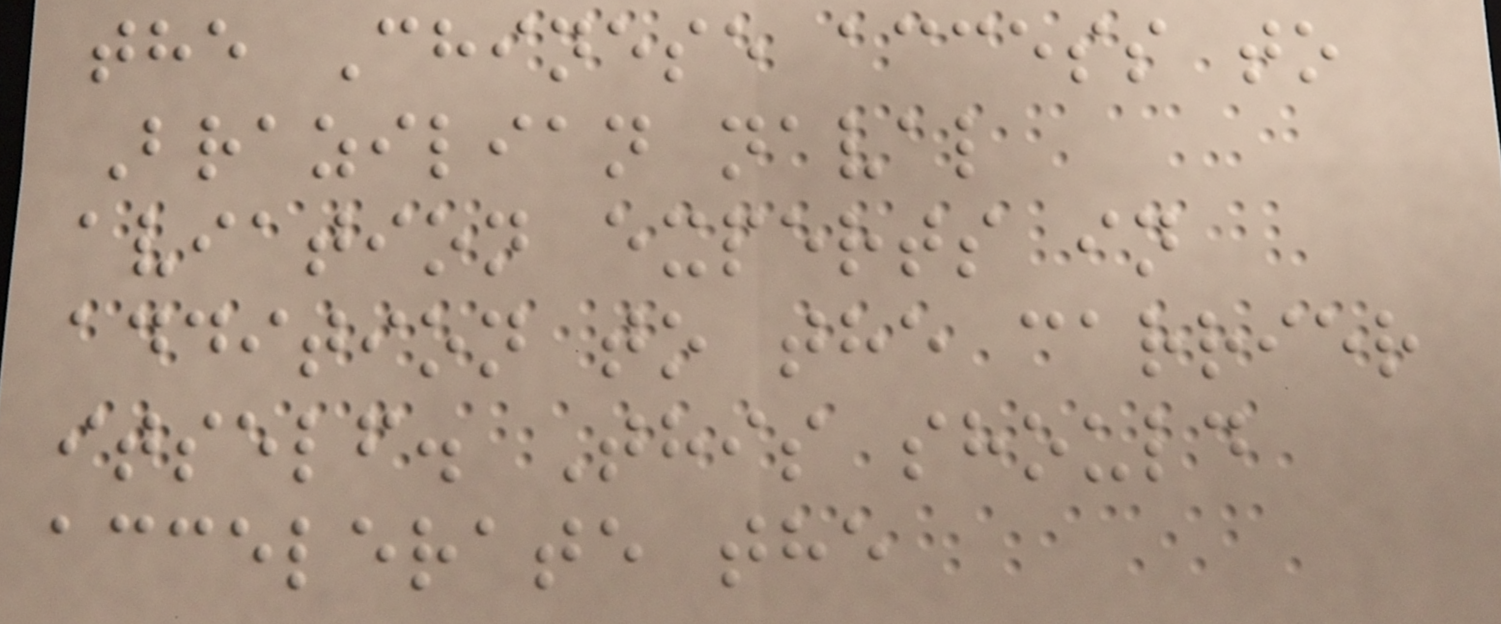the Chinese access to
Brazilian naval
aviation experts in
addition to the carrier
itself. This should
accelerate the
